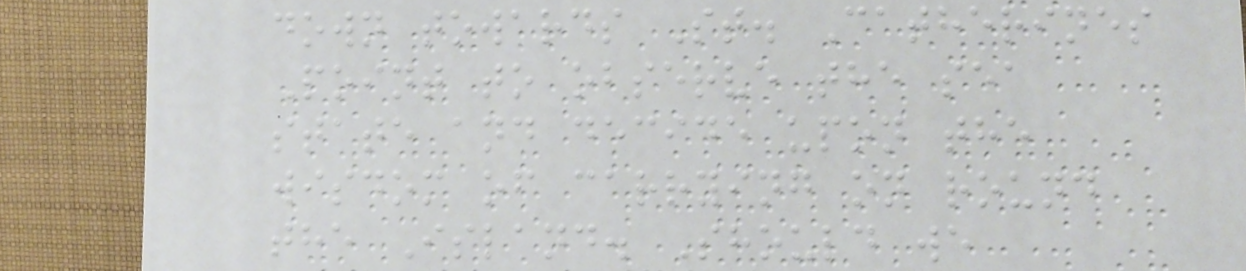down towards St. Catherines
Point to observe the sea
state and decide upon the
wisdom of carrying on round
the Island. Should we
